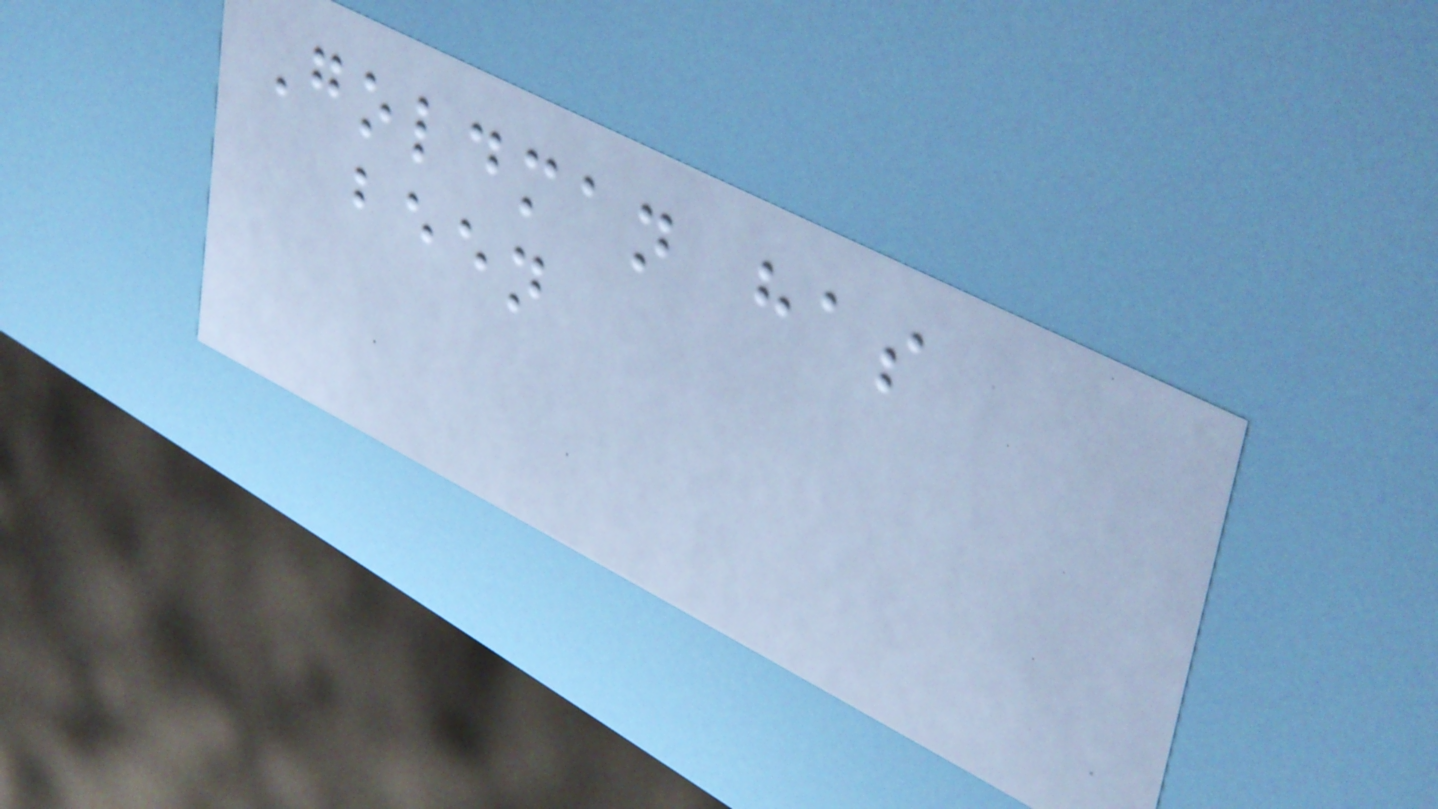Goldman has
been
